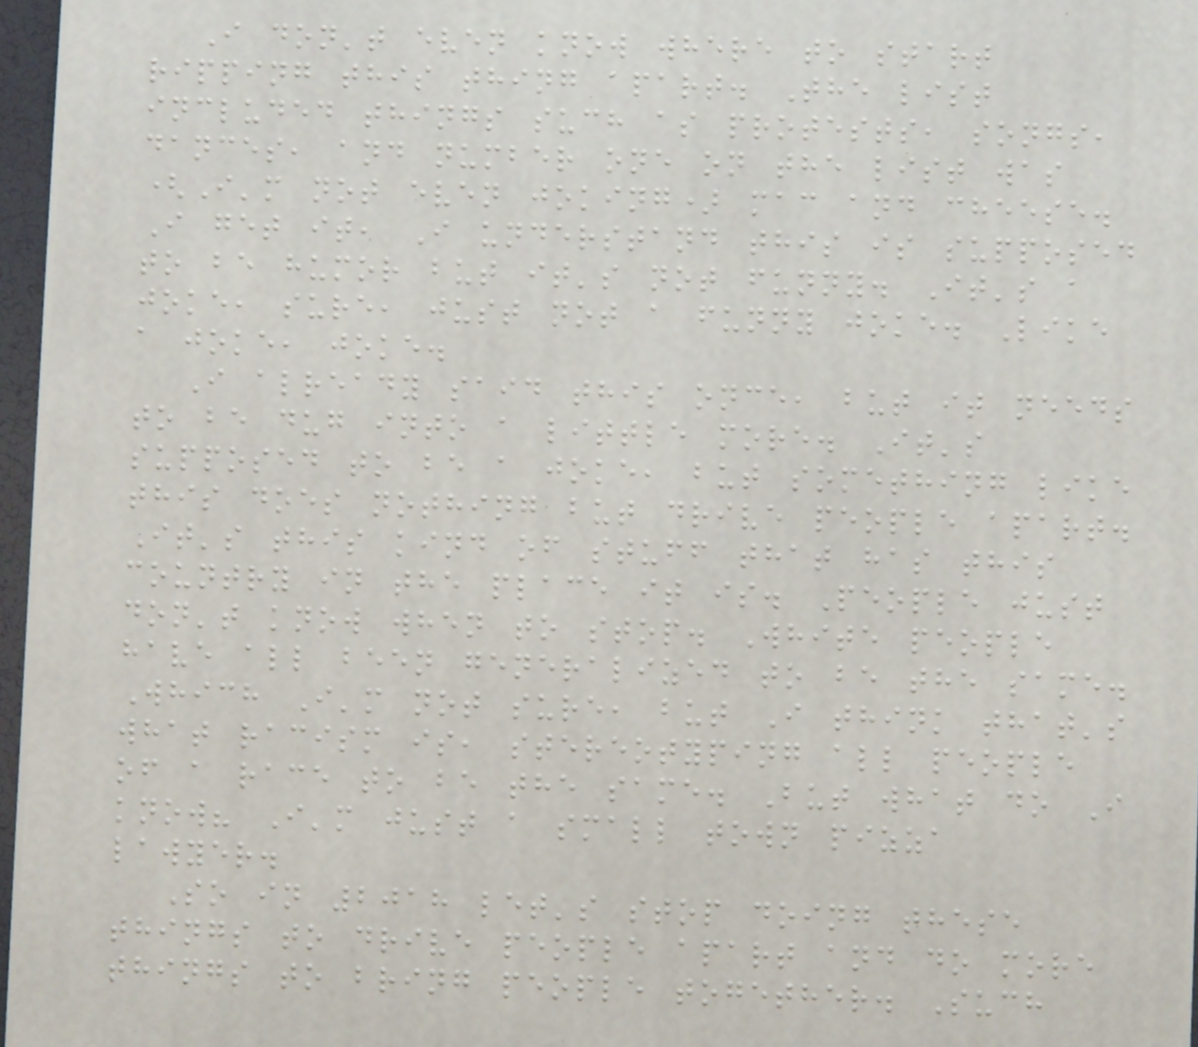I don't even know where to start
ripping this thing apart. The list
included things such as protests, songs,
dances, and number one on the list was
(I'm not even joking) mac and cheese.
I get it, I understand this is supposed
to be humor but it's not funny. It's a
joke, sure, just not a funny joke. Like
a joke, joke.
I already said this once, but it needs
to be dug into a little more. It's
supposed to be a joke, but something like
this does nothing but drive people apart.
It's this kind of stuff that has this
country in the place it is. People just
don't know when to stop. White people
have all been generalized to be the same.
Which I'm not sure, but I think that's
what racism is, stereotyping all people
of a race to be the same. But what do I
know? I'm just a small town pizza
lawyer.
So in 2018 let's stop doing these
things to drive people apart and do more
things to bring people together. Such
